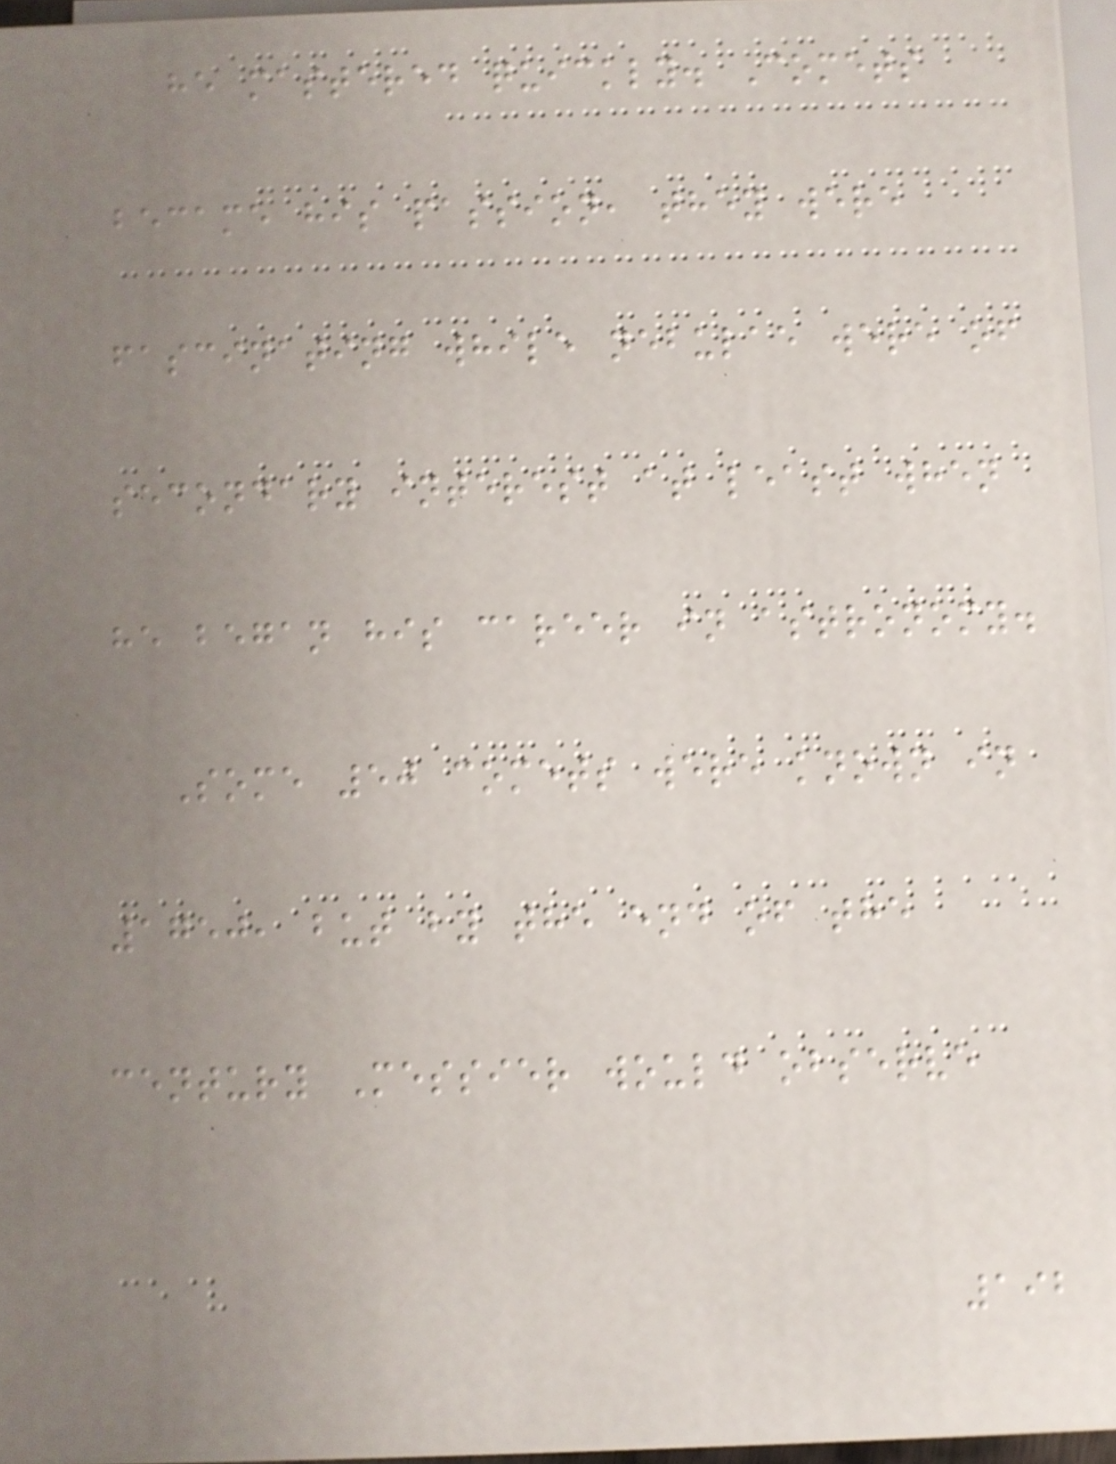he mastered quickly. Comets
became his passion, they were
fascinating while nebulae were of
secondary interest at least when
he began his career in astronomy.
Some 50 comets were known in
1750, but by the end of the
century Messier would observe
192
